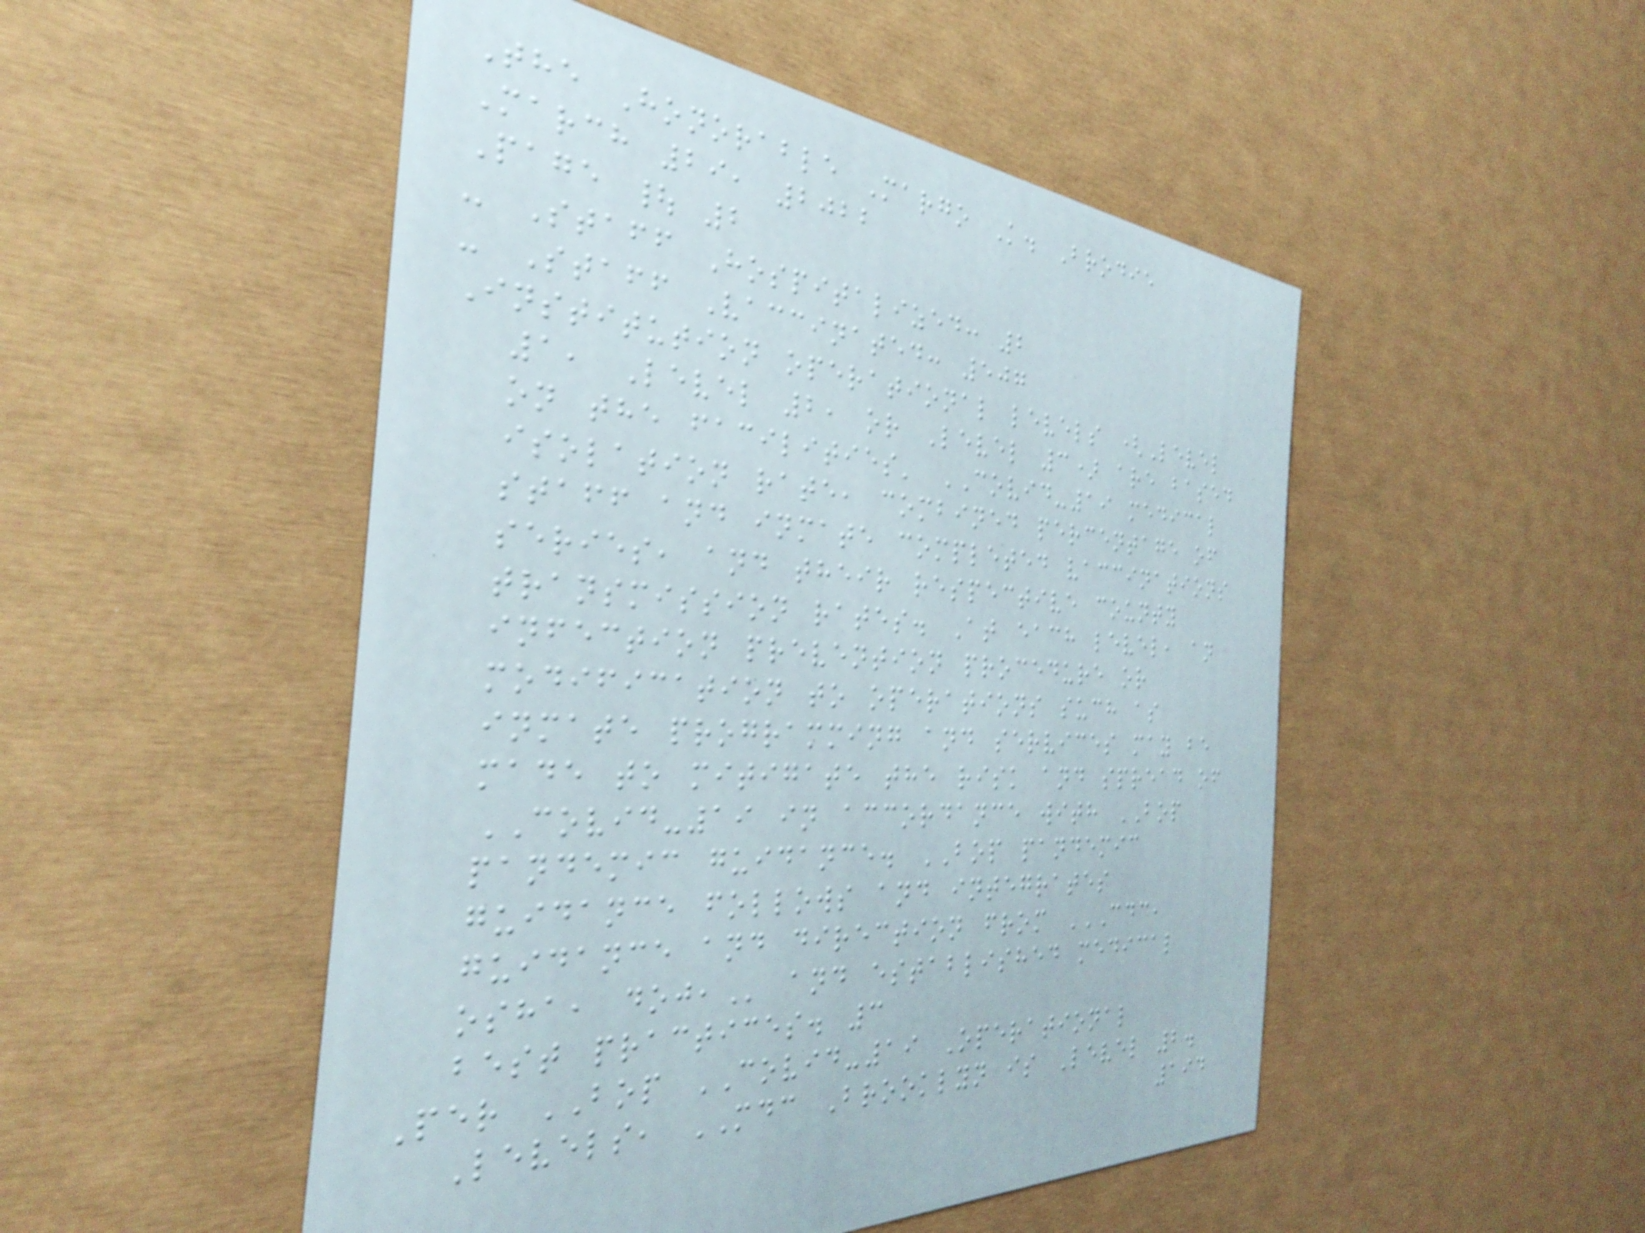The Honorable Margo K. Brodie
March 29, 2022
Page | 2
- Staff Hospitalized: 2
- Staff Vaccinated: 507
Institution operational levels (Level
1, Level 2, or Level 3) are based
on the facilities' COVID-19 medical
isolation rate, combined percentage of
staff and inmate completed vaccinations
series, and their respective county
transmission rates. At each level, an
infection prevention procedure or
modification to operations such as
inmate programming and services may be
made to mitigate the risk and spread of
COVID-19 in accordance with BOP
pandemic guidance. BOP pandemic
guidance follows and integrates
guidance and direction from CDC,
OSHA, DOJ, and established medical
best practices. 3
Per BOP COVID-19 Operational
Levels, MDC Brooklyn is Level 2.
194
